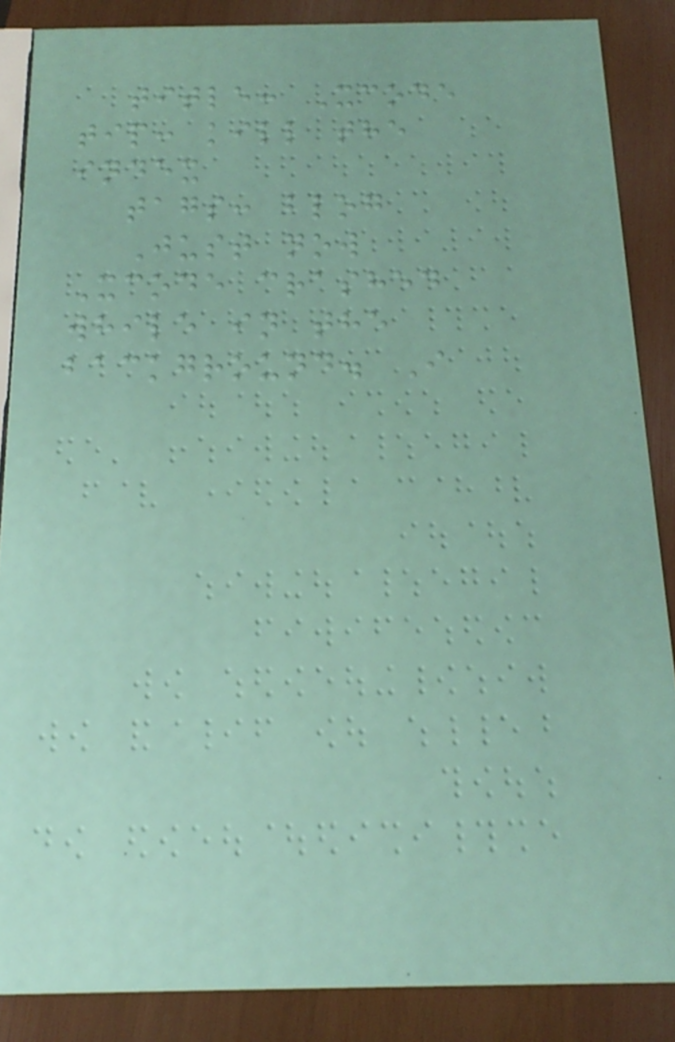title: Xcode
tip: kill the
index
tags: blog
Just now
Xcode crashed
while in the
background. I
